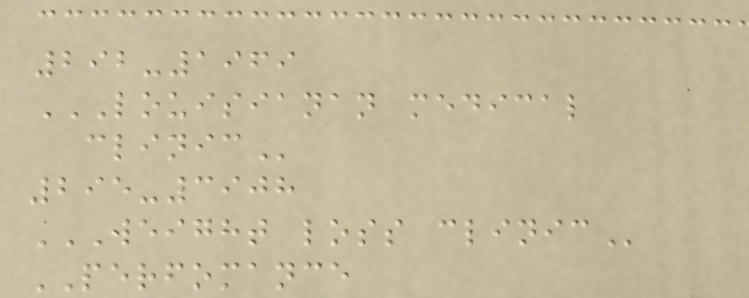292-1969
LOUISIANAN MEDICAL
CLINIC
295-3908
WEIGHT LOSS CLINIC
PERFOMANCE
